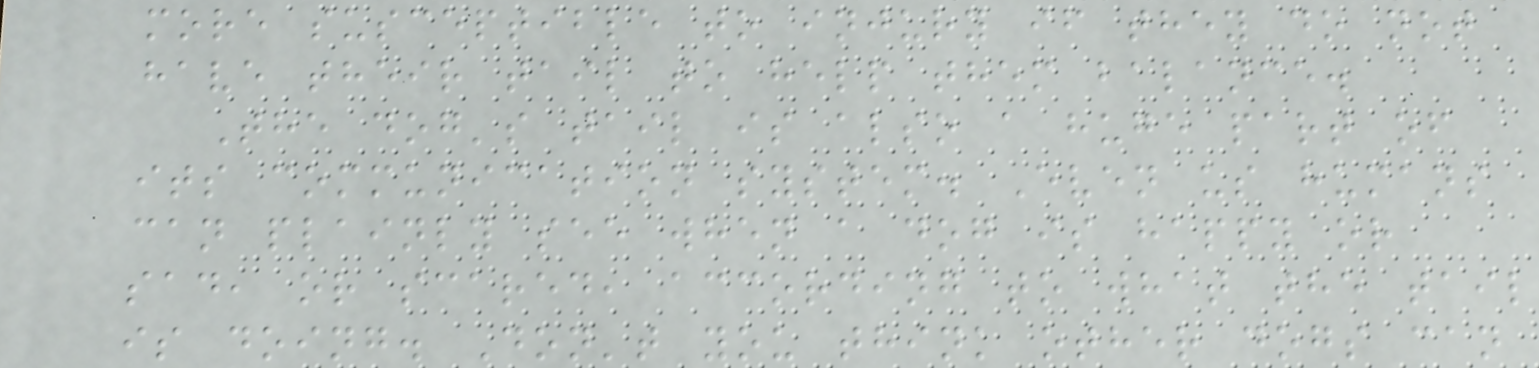more susceptible to injury if they do not
have their tail to help them balance.
The dog's tail is also a huge part of
its communication system. Even us humans
can plainly see when a dog is happy or
sad, or scared, according to what the tail
is doing. Don't you think other dogs can
